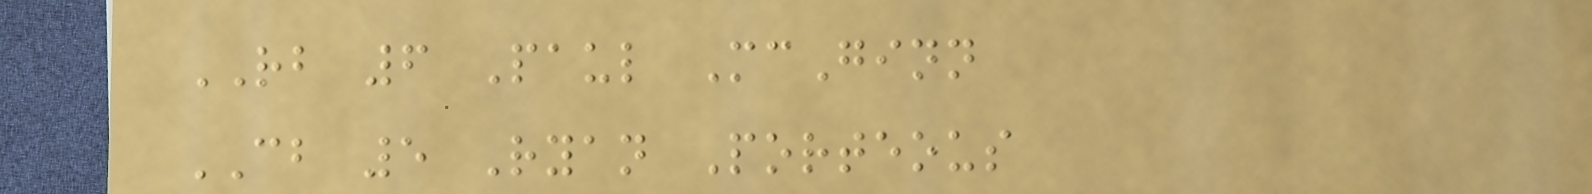RB 6 Paul McGinn
CB 5 Ryan Porteous
